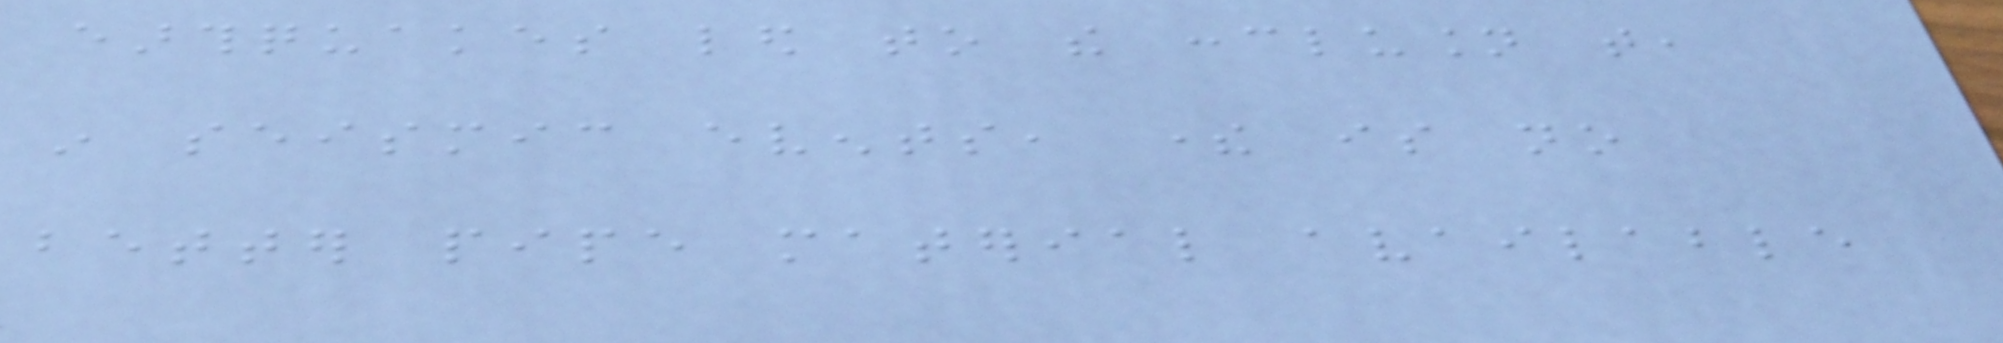earthquakes led to the conclusion that,
in seismic events, there is no
better pipe material available
